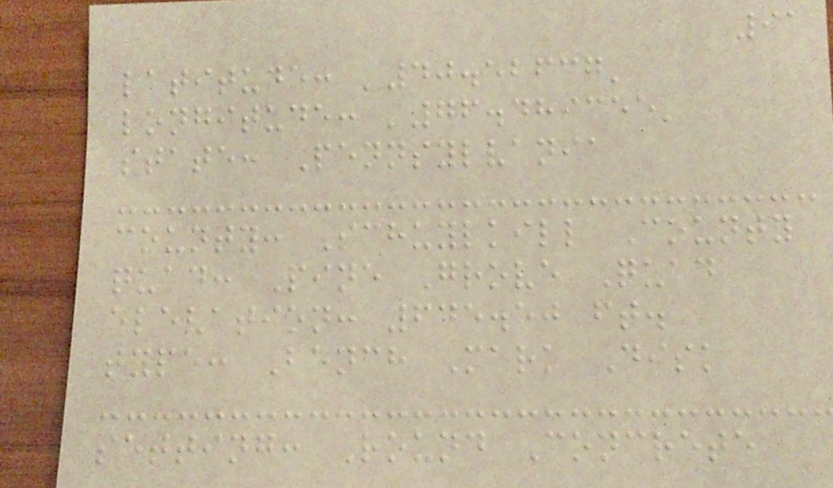91
latitude: '40.52637'
longitude: '76.489355'
state: Pennsylvania
county: Schuylkill County
quad: Pine Grove Quad
elevation: 645.50 ft.
type: Bench Mark Disk
setting: Round Concrete
